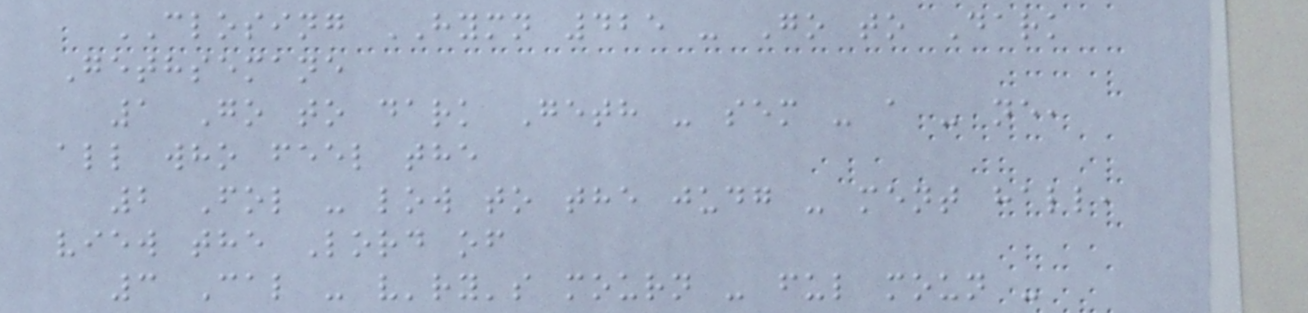CLOSING HYMN 425 - Go to Dark
Gethsemane
1 Go to dark Geth - sem - a - ne,
all who feel the
2 Fol - low to the judg - ment hall,
view the Lord of
3 Cal - v'ry's mourn - ful moun -
